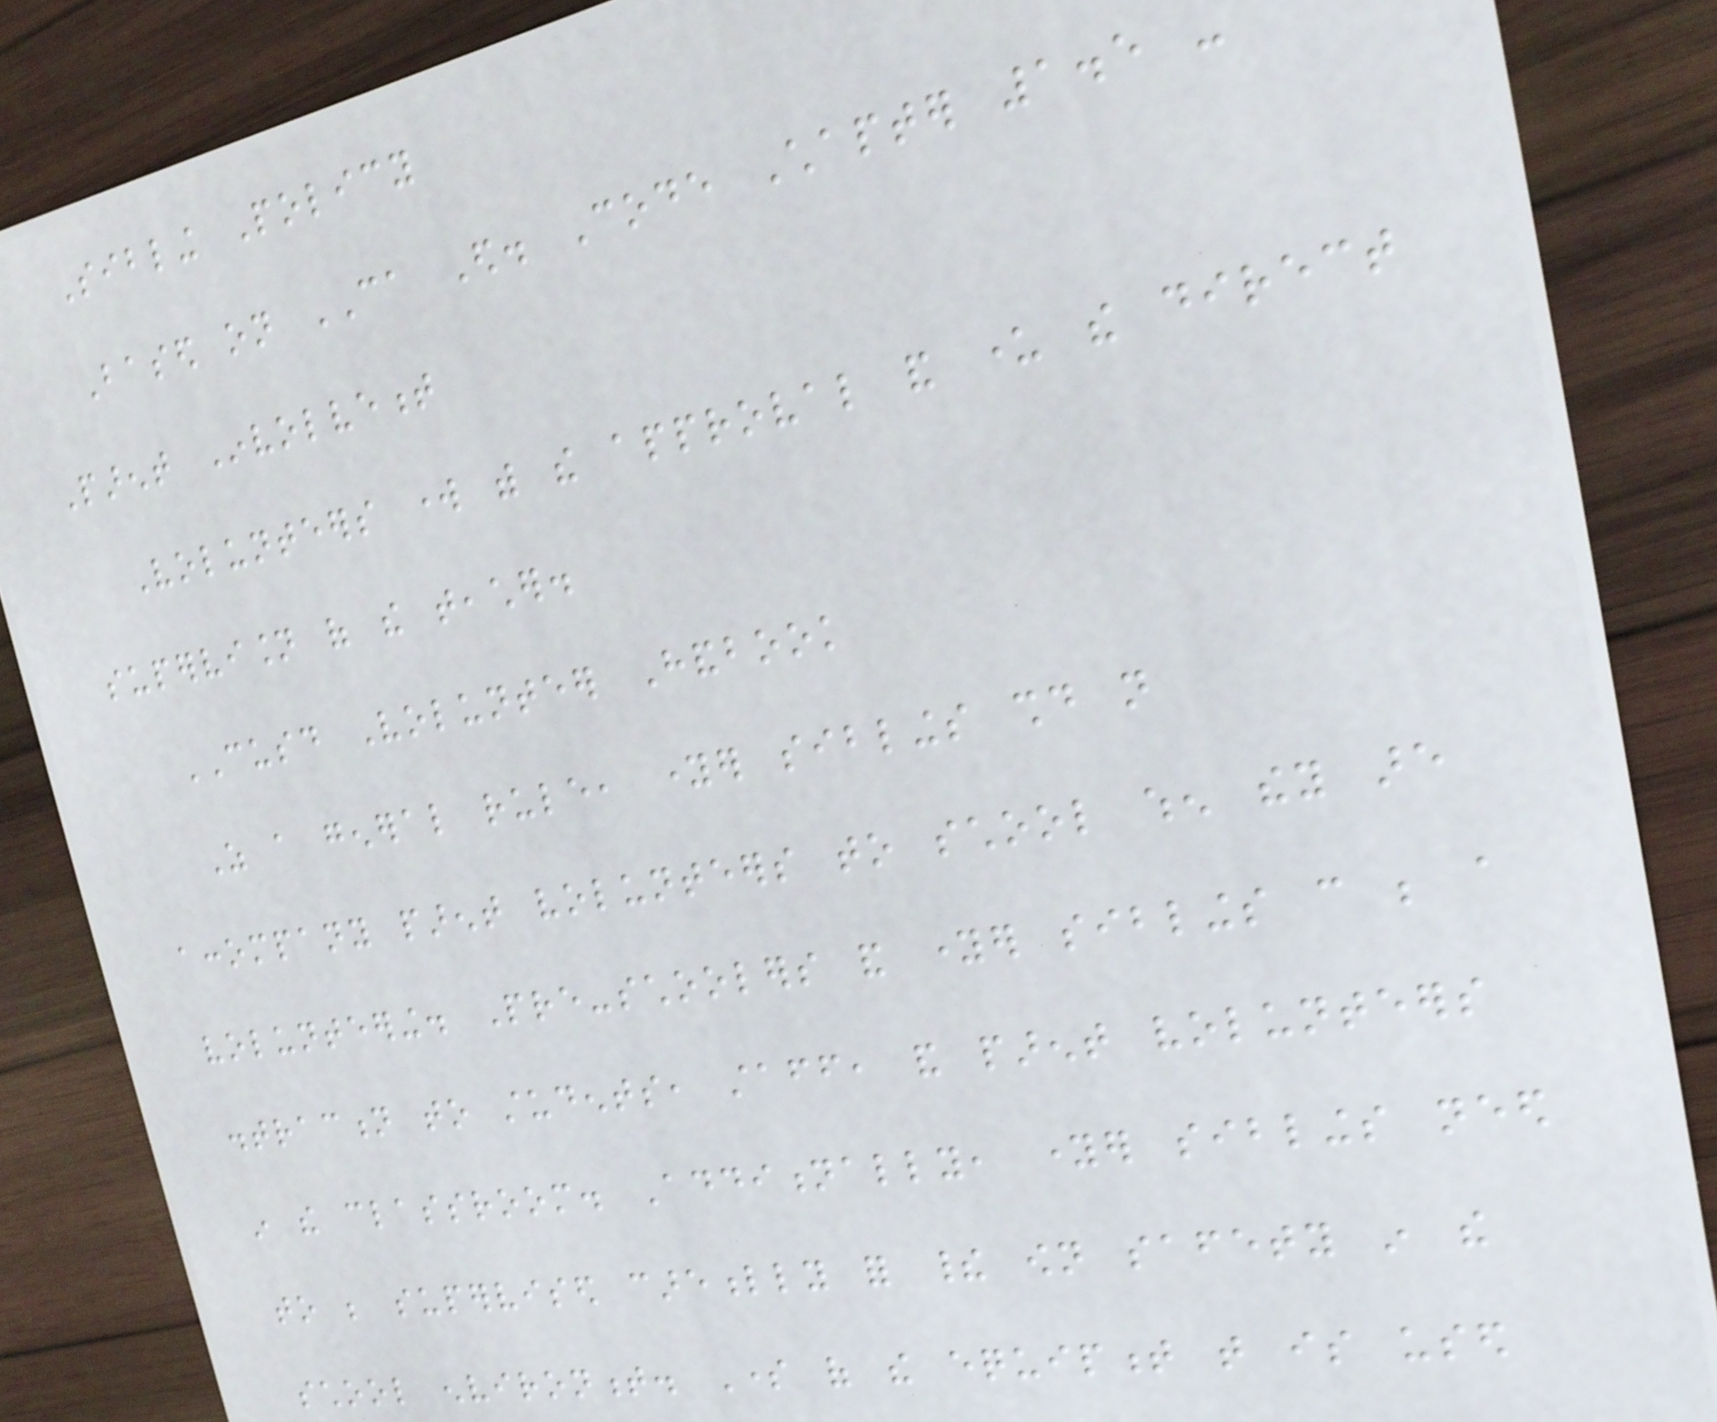Sibling Policy
Based on CA Ed. Code Chapter 1.5 -
Parent Involvement
Volunteers work with the approval and under the direct
supervision of the teacher.
CUSD Volunteer Handbook
As a general rule, younger siblings should not
accompany parent volunteers to school when they are
volunteering. Pre-schoolers and younger siblings can be a
distraction to students, staff, and parent volunteers
in the classroom. Additionally, younger siblings need
to be supervised carefully for their own safety in the
school environment. Some of the equipment that is used
